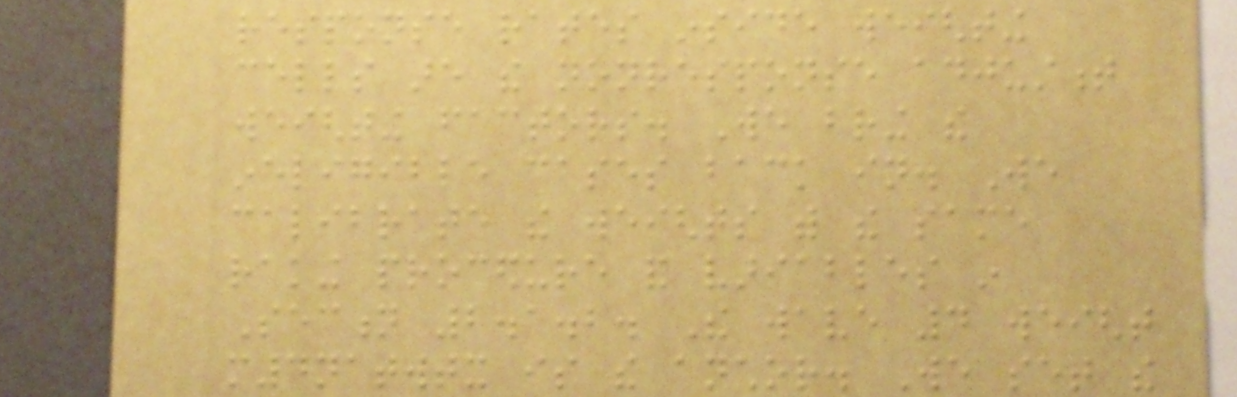response rates inside weighting
cells are the nonresponse adjustment
weighting factors. We bring the
ineligible cases back in. We
calibrate the weights with the same
raking procedure and variables in
Section 2.1.2. The wave 4 weight
m4natwtx is the anchor. We set the
